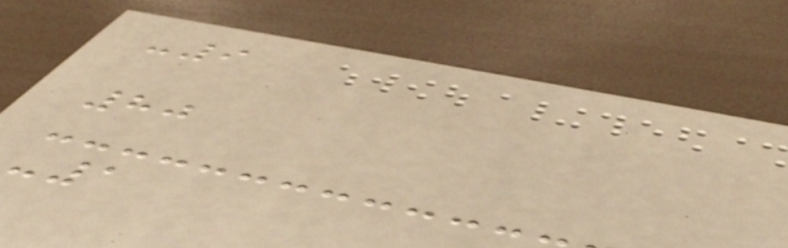-9
80
-1
